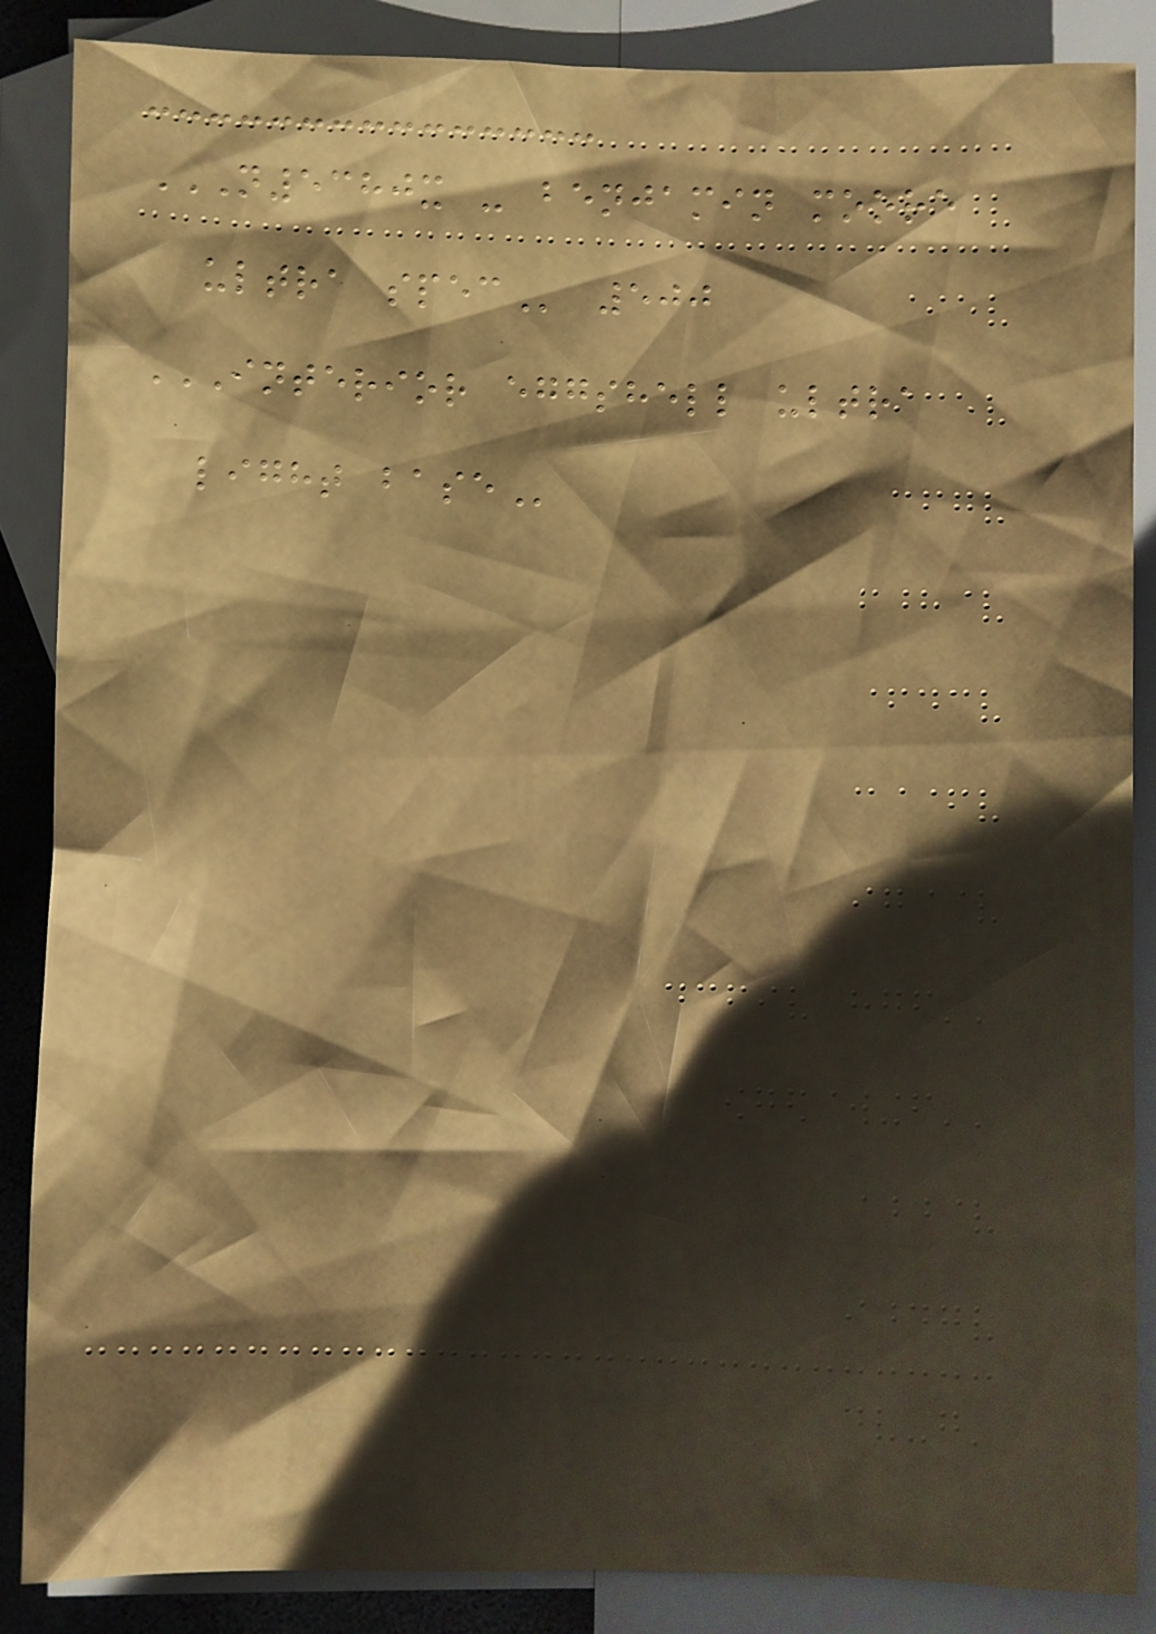N5380X - BENJAMIN MOORE
ULTRA SPEC 500
INTERIOR EGGSHELL ULTRA
LIGHT BASE
